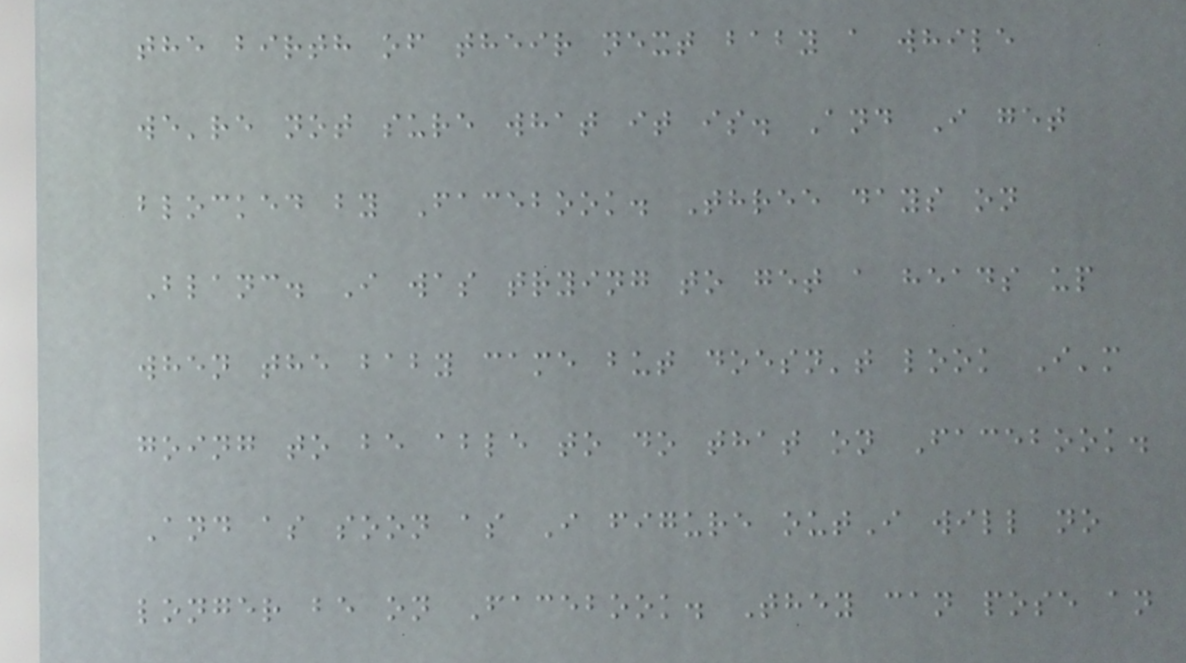the birth of their next baby a while
we're not sure what it is. And I get
blocked by Facebook. Three days on
Blanc. I was trying to get a heads up
when the baby came but doesn't look I'm
going to be able to do that on Facebook.
And as soon as I figure outI will no
longer be on Facebook. They can pose an
